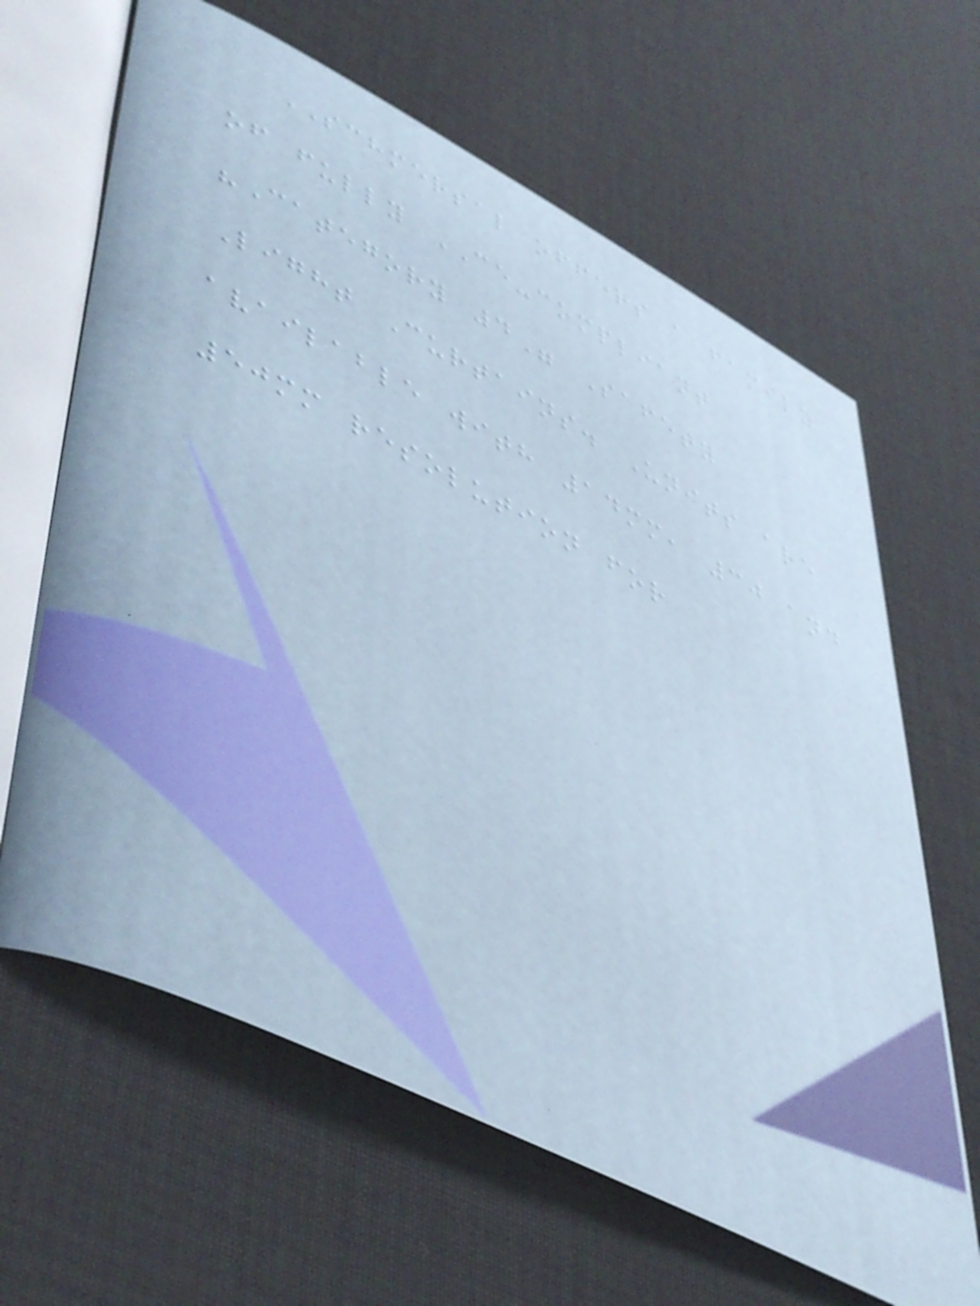SCHMERSAL offers a family
of fully CE-compliant
"Category 4" Safety
Light Curtains. Units are
available with 14mm, 30 and
50mm resolution for
